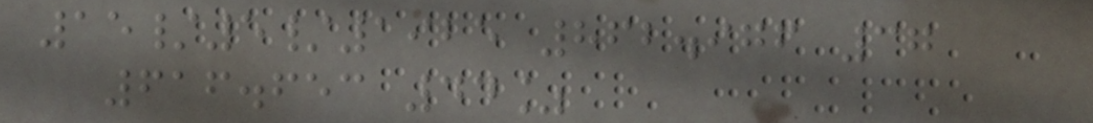15/5/1925 862.976 37
616.653 44%
